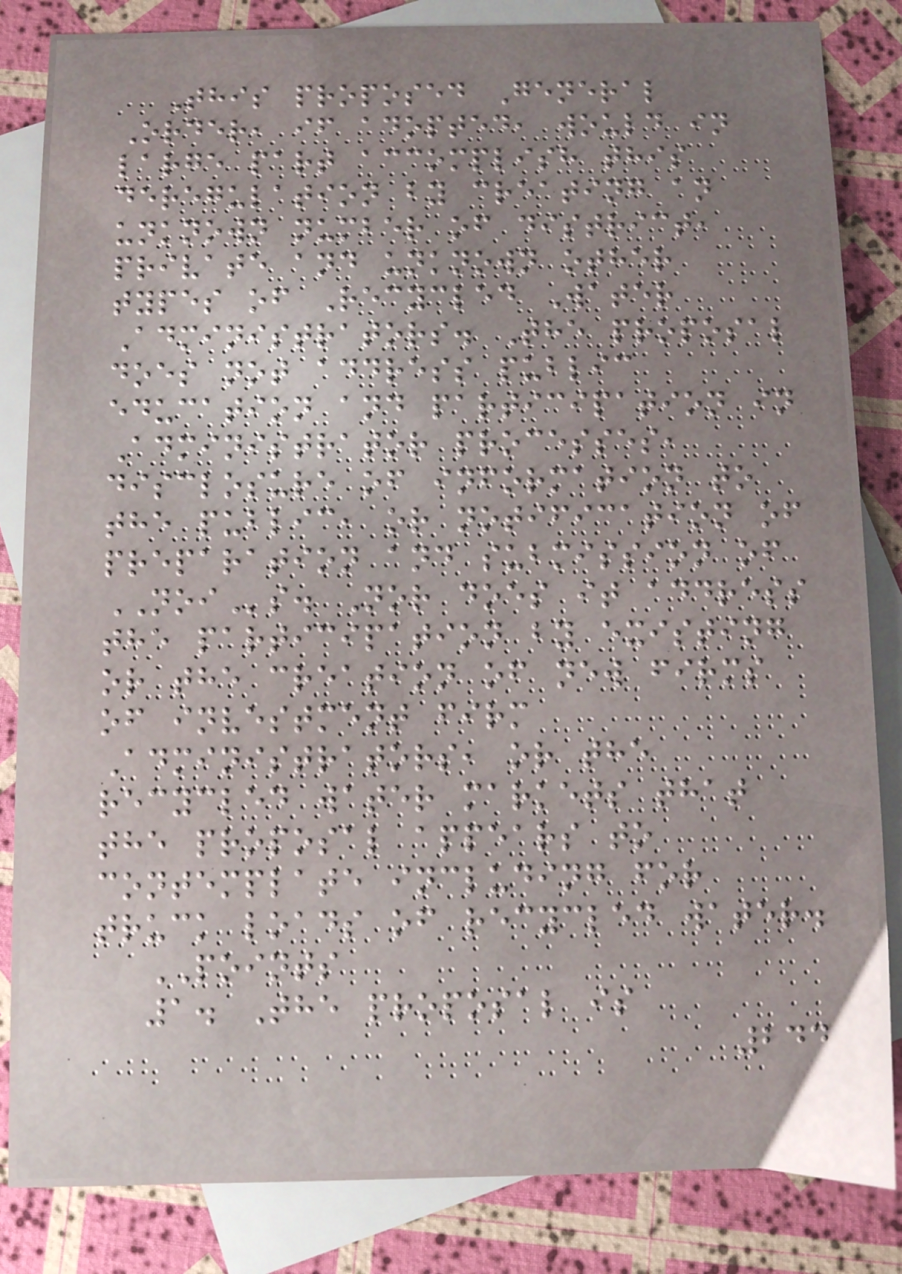This proposed General
Order, if adopted, would in
large part accomplish this
deregulation by creating an
unknown number of district,
private and unknown other
types of Recycled Water
Administrators. The proposal
does not address public
education and participation in
Administrator processes,
disclosure of information to
the public, or notification of
preparation and submission of
NOIs. Nor does it address
the participation by existing
or the creation of new firms
of investment firm
Administrators, or the
recycled water markets that
the proposal appears to
contemplate including for
truck loads of recycled water.
POINTS
1. The proposal is
244
